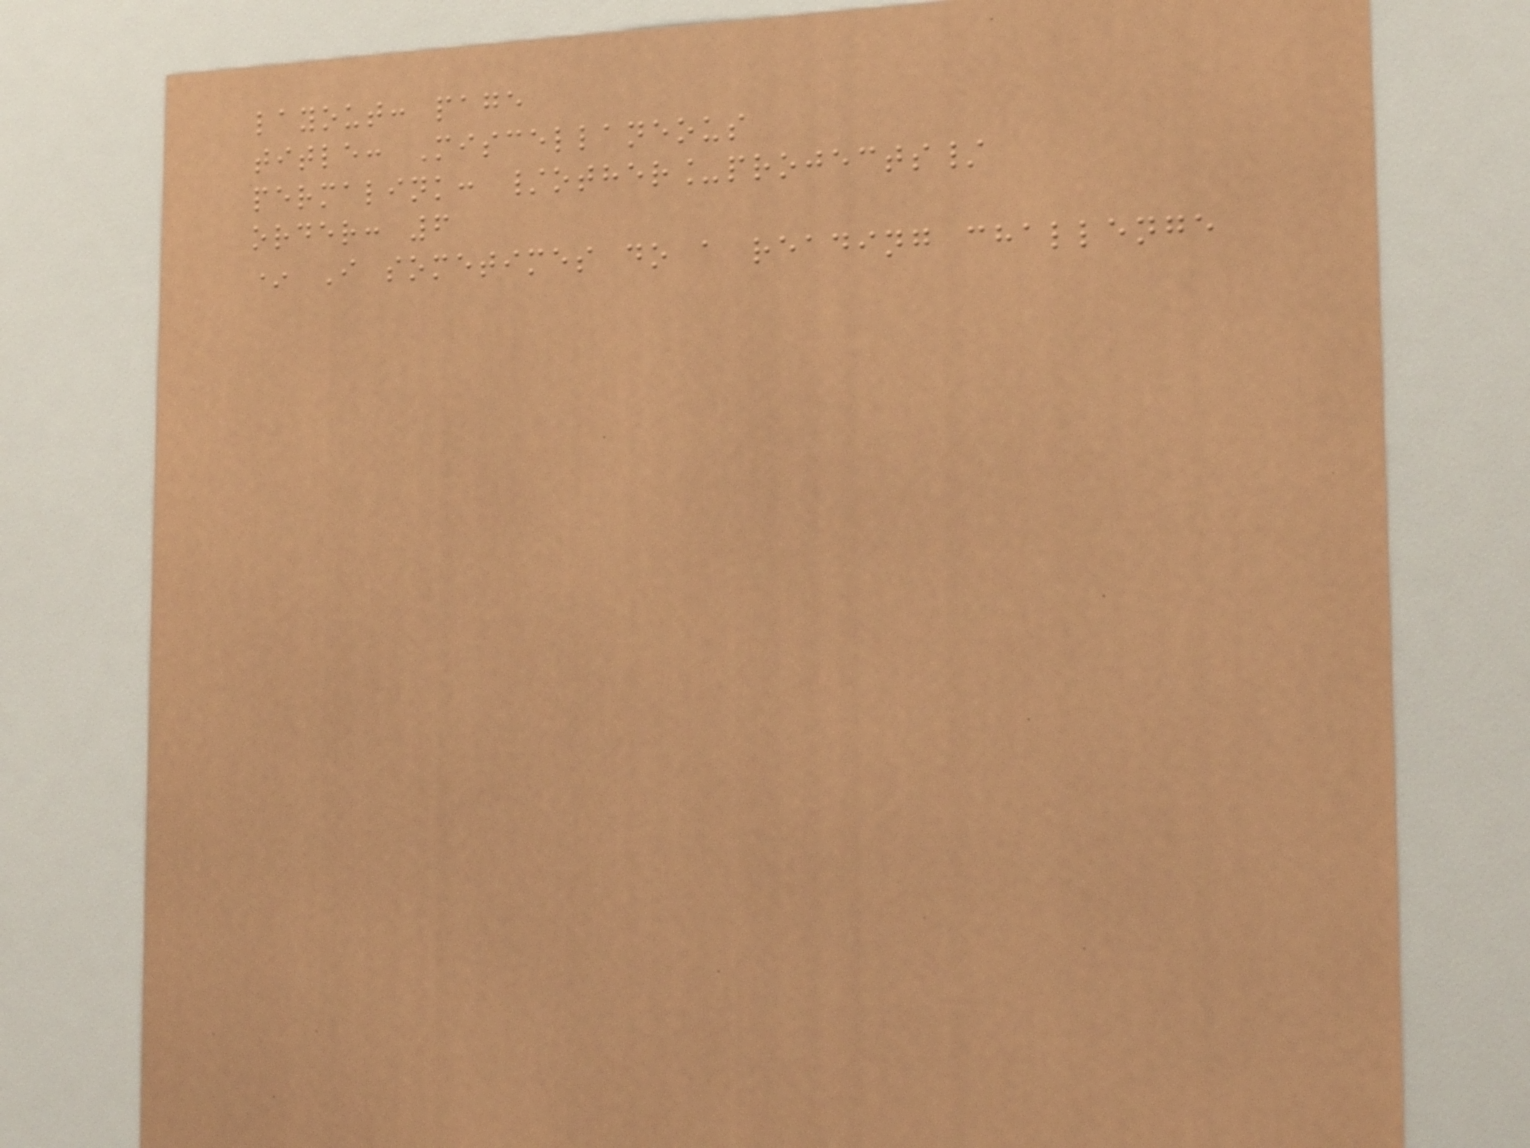layout: page
title: Miscellaneous
permalink: /other_projects/
order: 6
* I sometimes do a reading challenge
